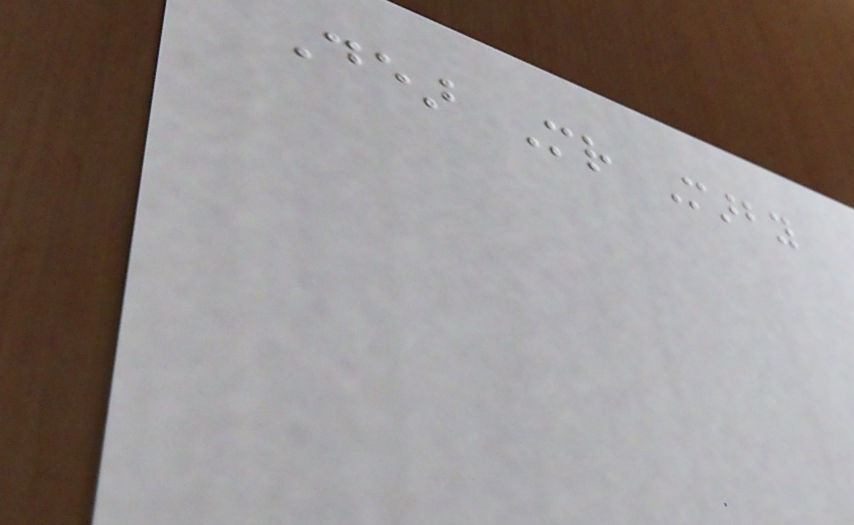Dear Mr Marby
